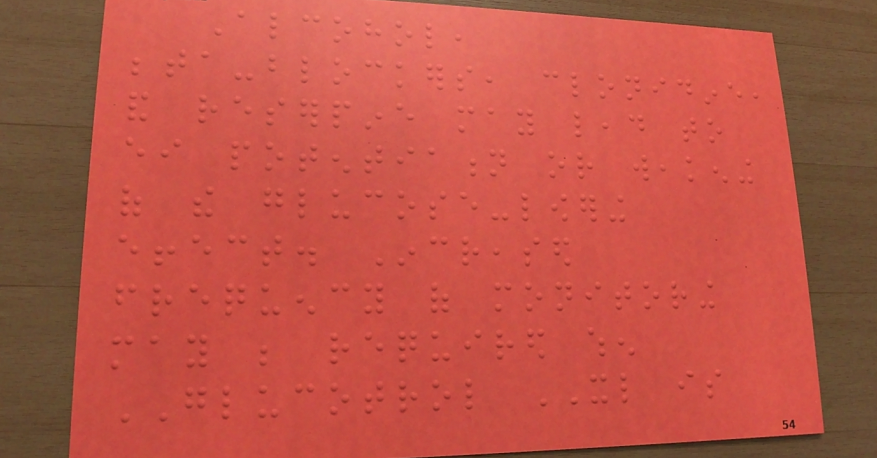Alcohol,
beta-blockers, clonidine,
and reserpine may lead to
either potentiation or weakening
of the glucose-lowering
effect. Increased
frequency of monitoring
may be required when
GLUCOTROL XL is
